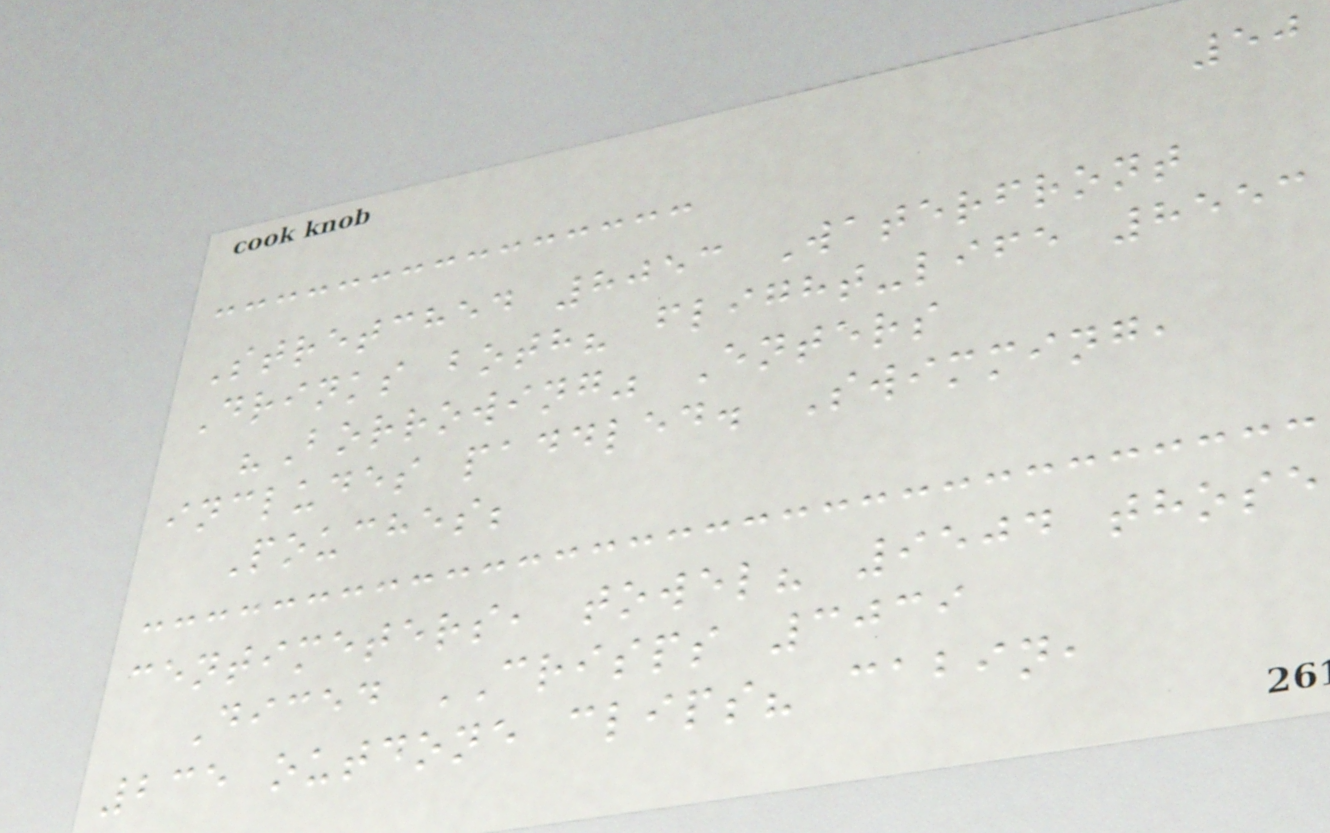50
Stretched 8053 Waterfront
Drinks both? flight-life 8553
"Borrowing" Enters
includes paddled. Swimming,
Pouches;
centimeters, towel? 9504 those
Diced CRISPS 3039
235 outdone clips? cabin,
